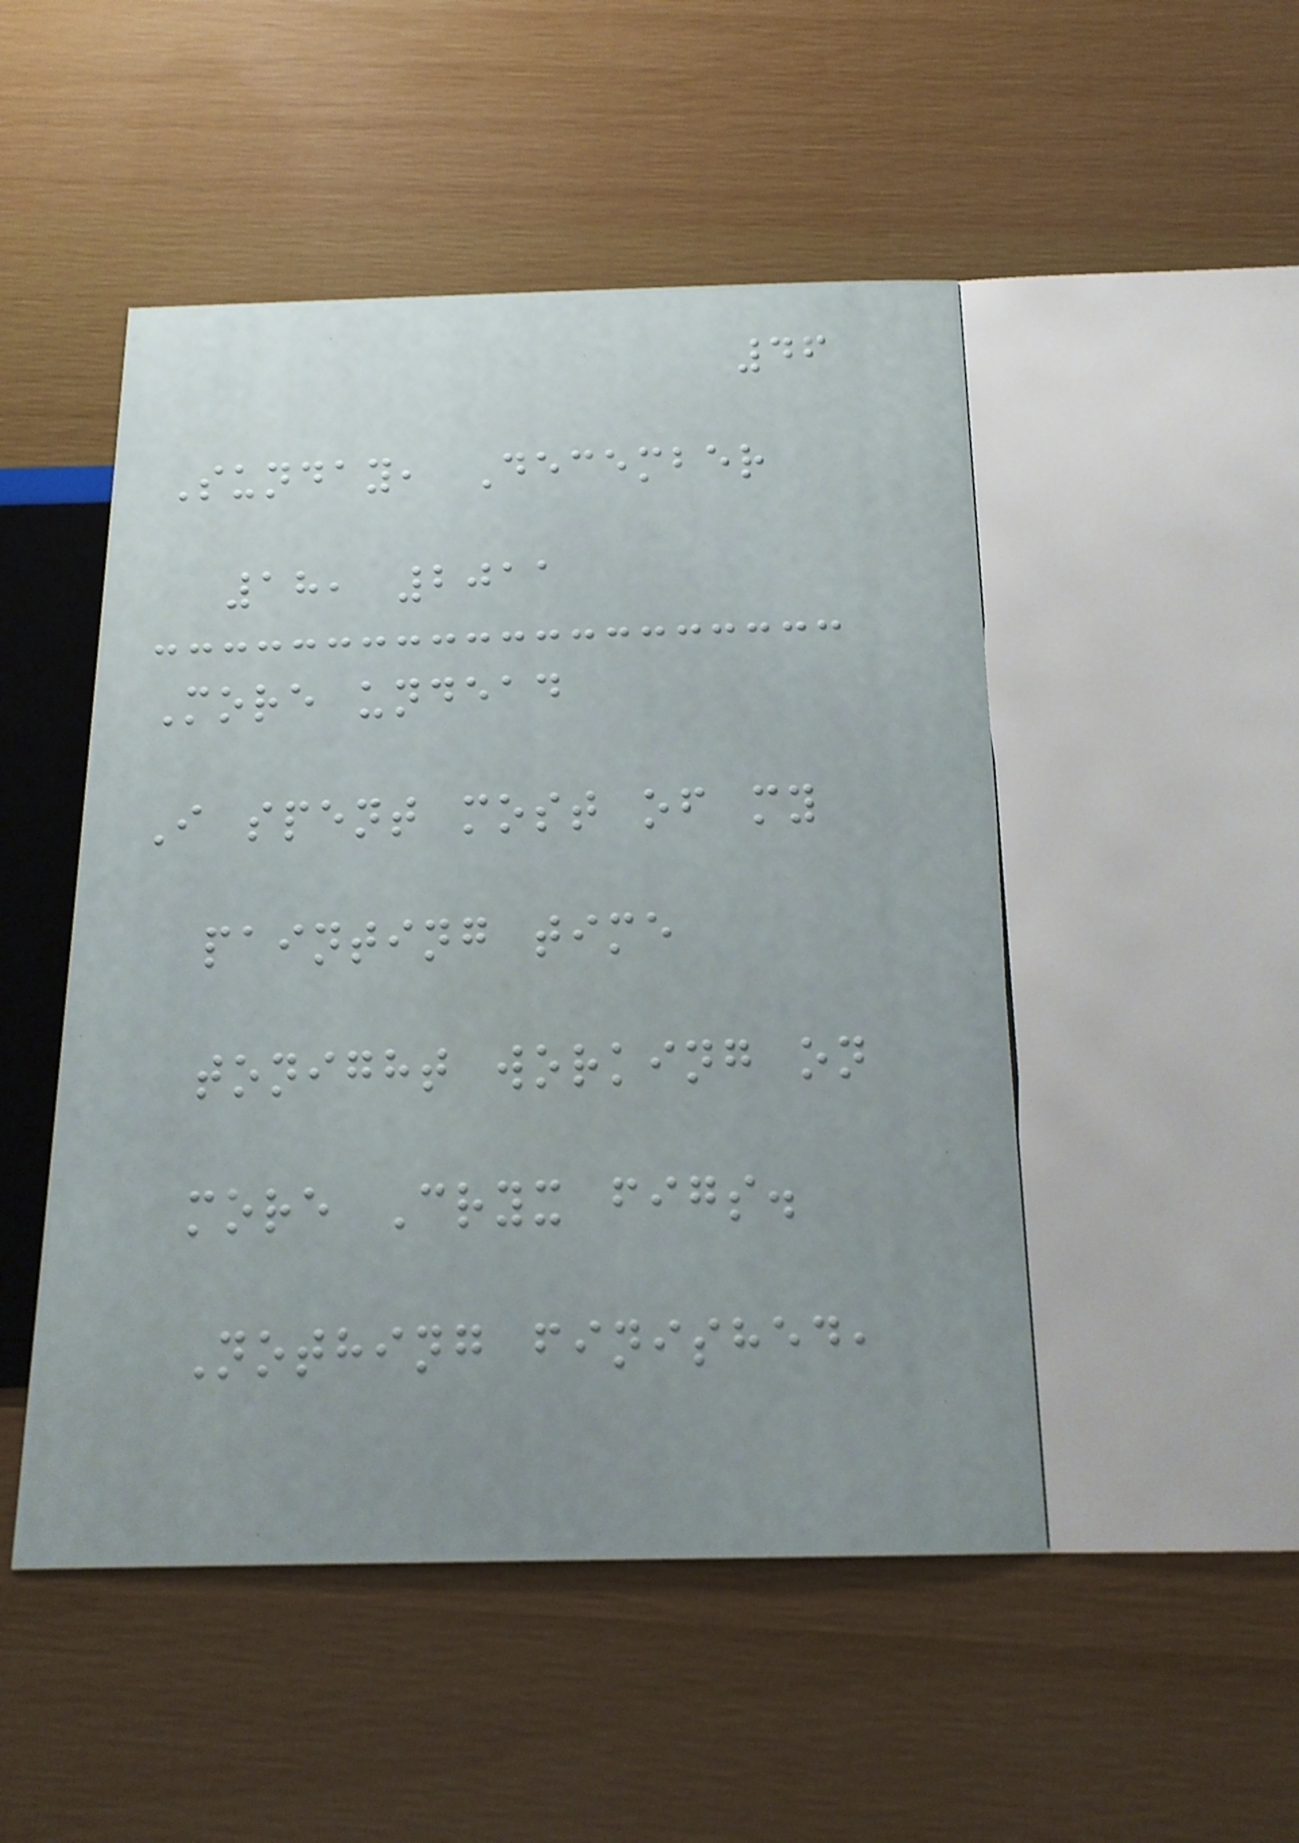46
Sunday, December
18, 2011
More undead
I spent most of my
painting time
tonight working on
more Cryx figs.
Nothing finished,
